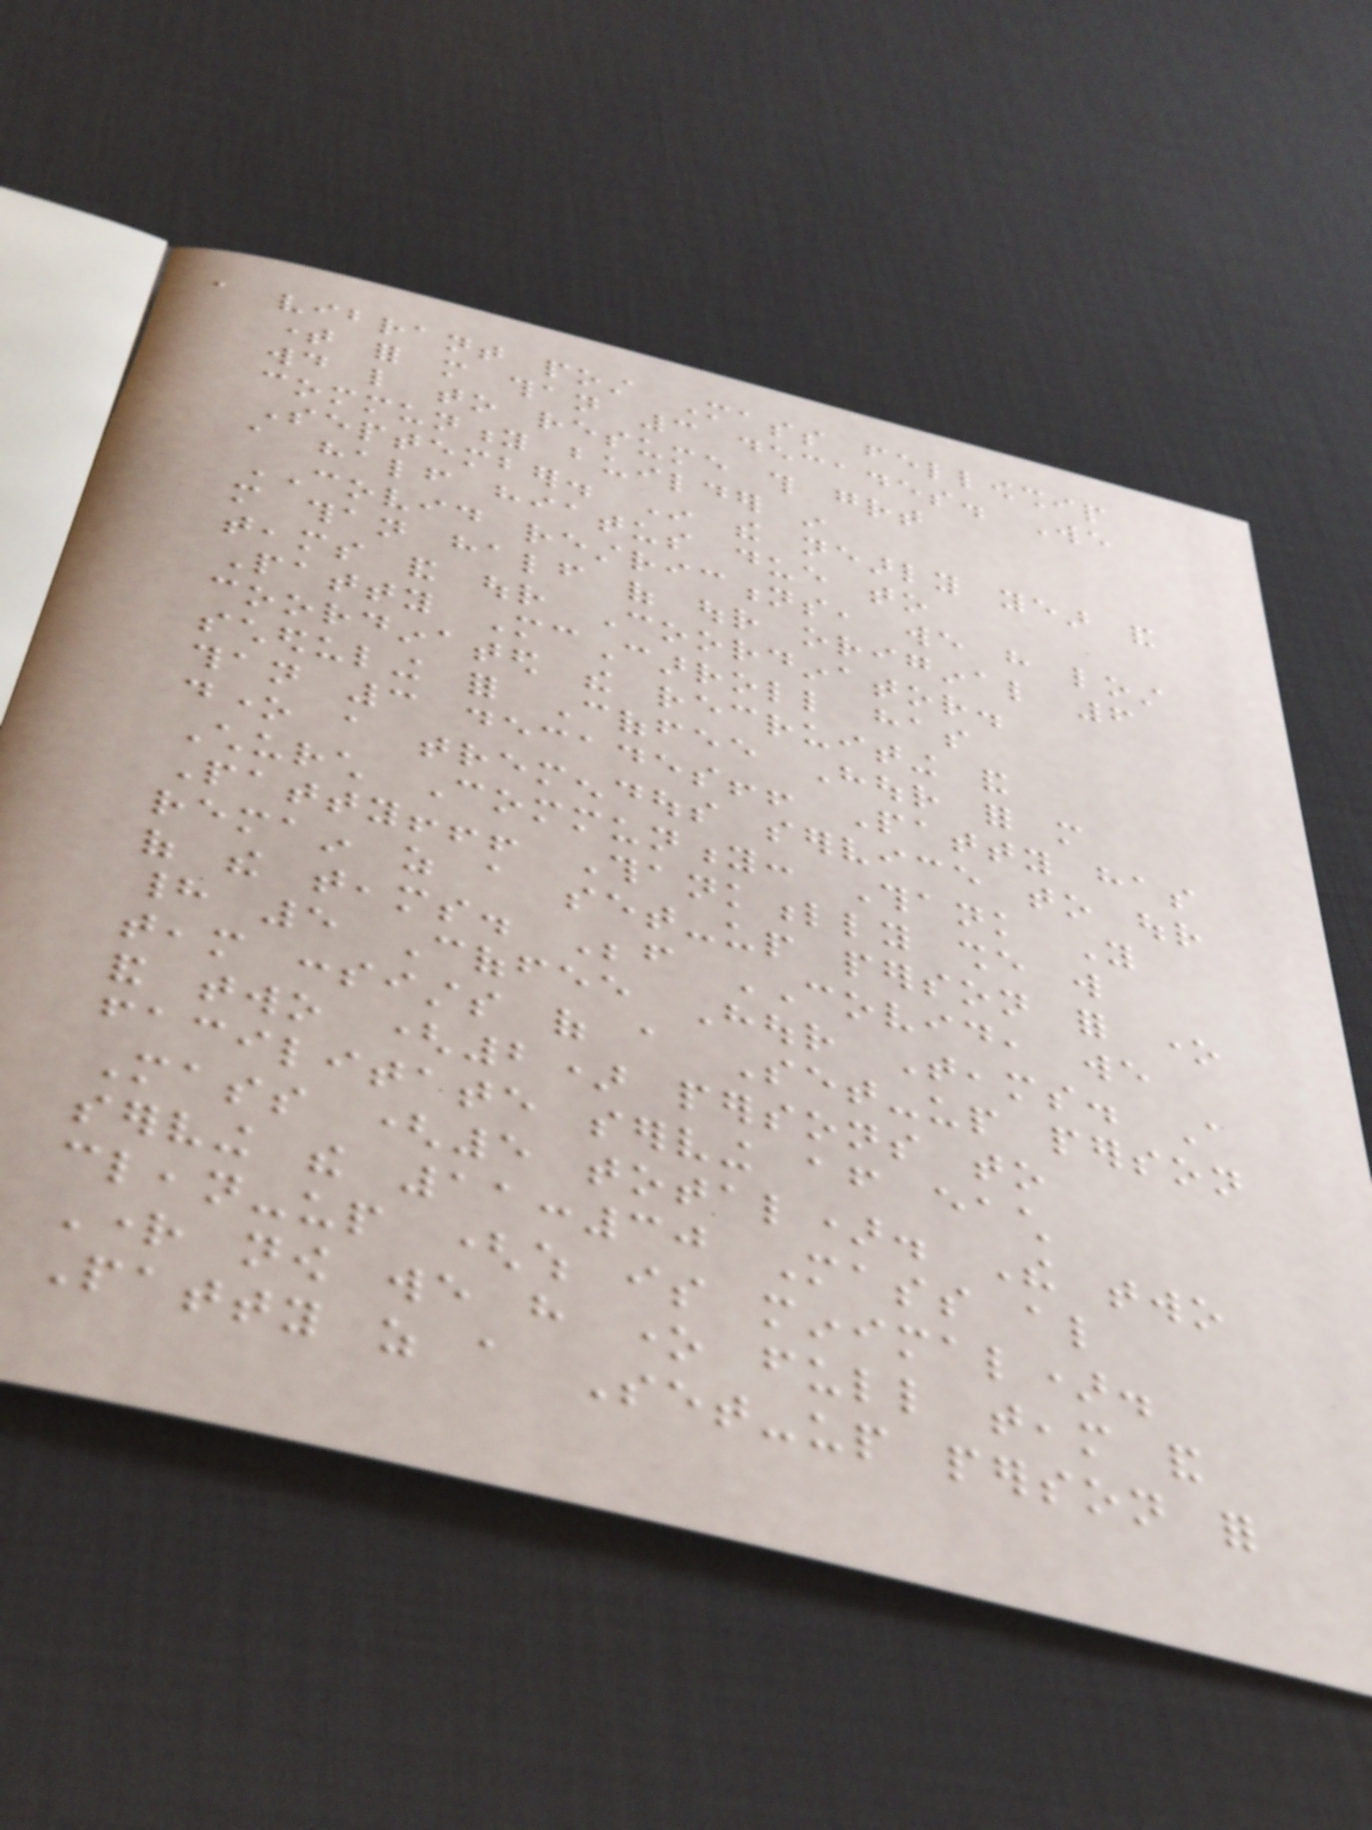a vibrant post Mass fellowship
time for more than 3 decades. We
would like to resume this great
community builder in
September. In the nearly year and
a half hiatus due to
COVID restrictions, we have lost
more than half of our original 6
teams and our Coordinator.
Patty McCarroll has
coordinated the recruiting and
scheduling for Coffee Hour for more
than 3 decades!! Patty has
done a tremendous service to our
Church Community: Thank You
Patty!!! Thankfully she will
remain as a set-up person for one
of the teams. Before COVID, we
had 5 Coffee Hour Teams. A
team consists of a Set-up person
and two (2) persons to
facilitate serving after each
Mass (5 total). The two
serving the 11:30 Mass also
clean-up (which is minimal).
Right now we have one full team and
Patty as a Set-up person for
